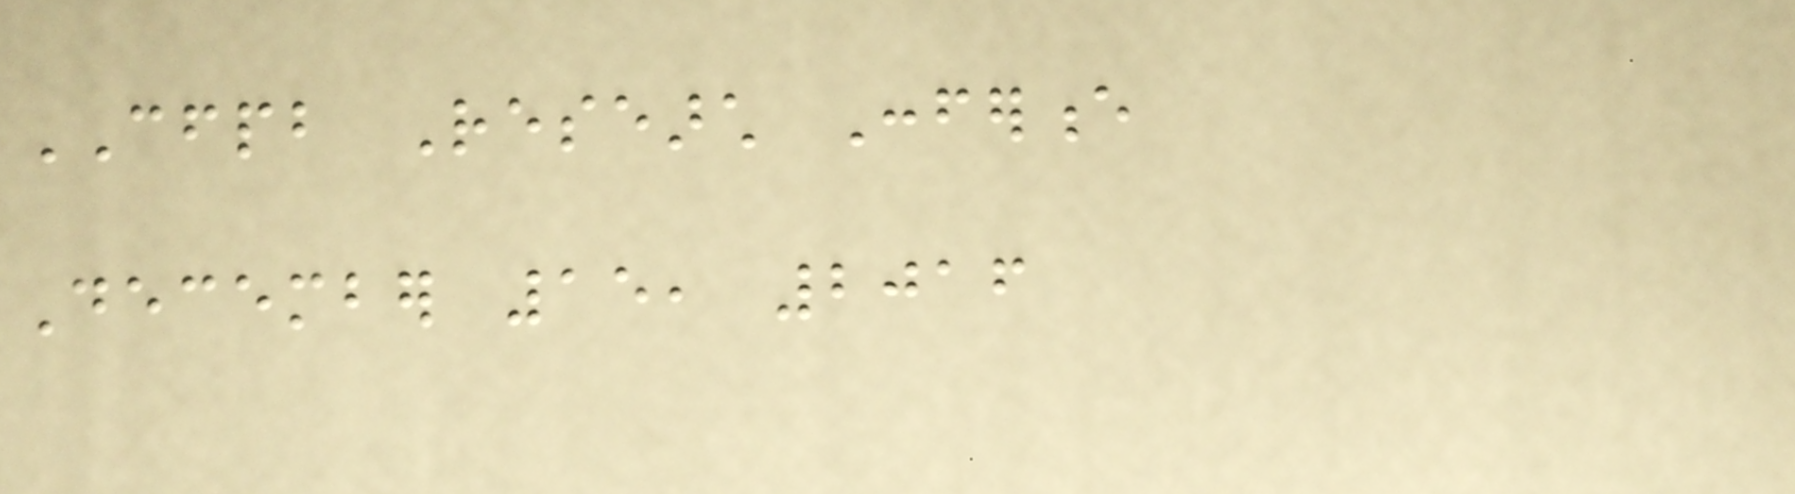CFPB Research Conference
December 15, 2016
